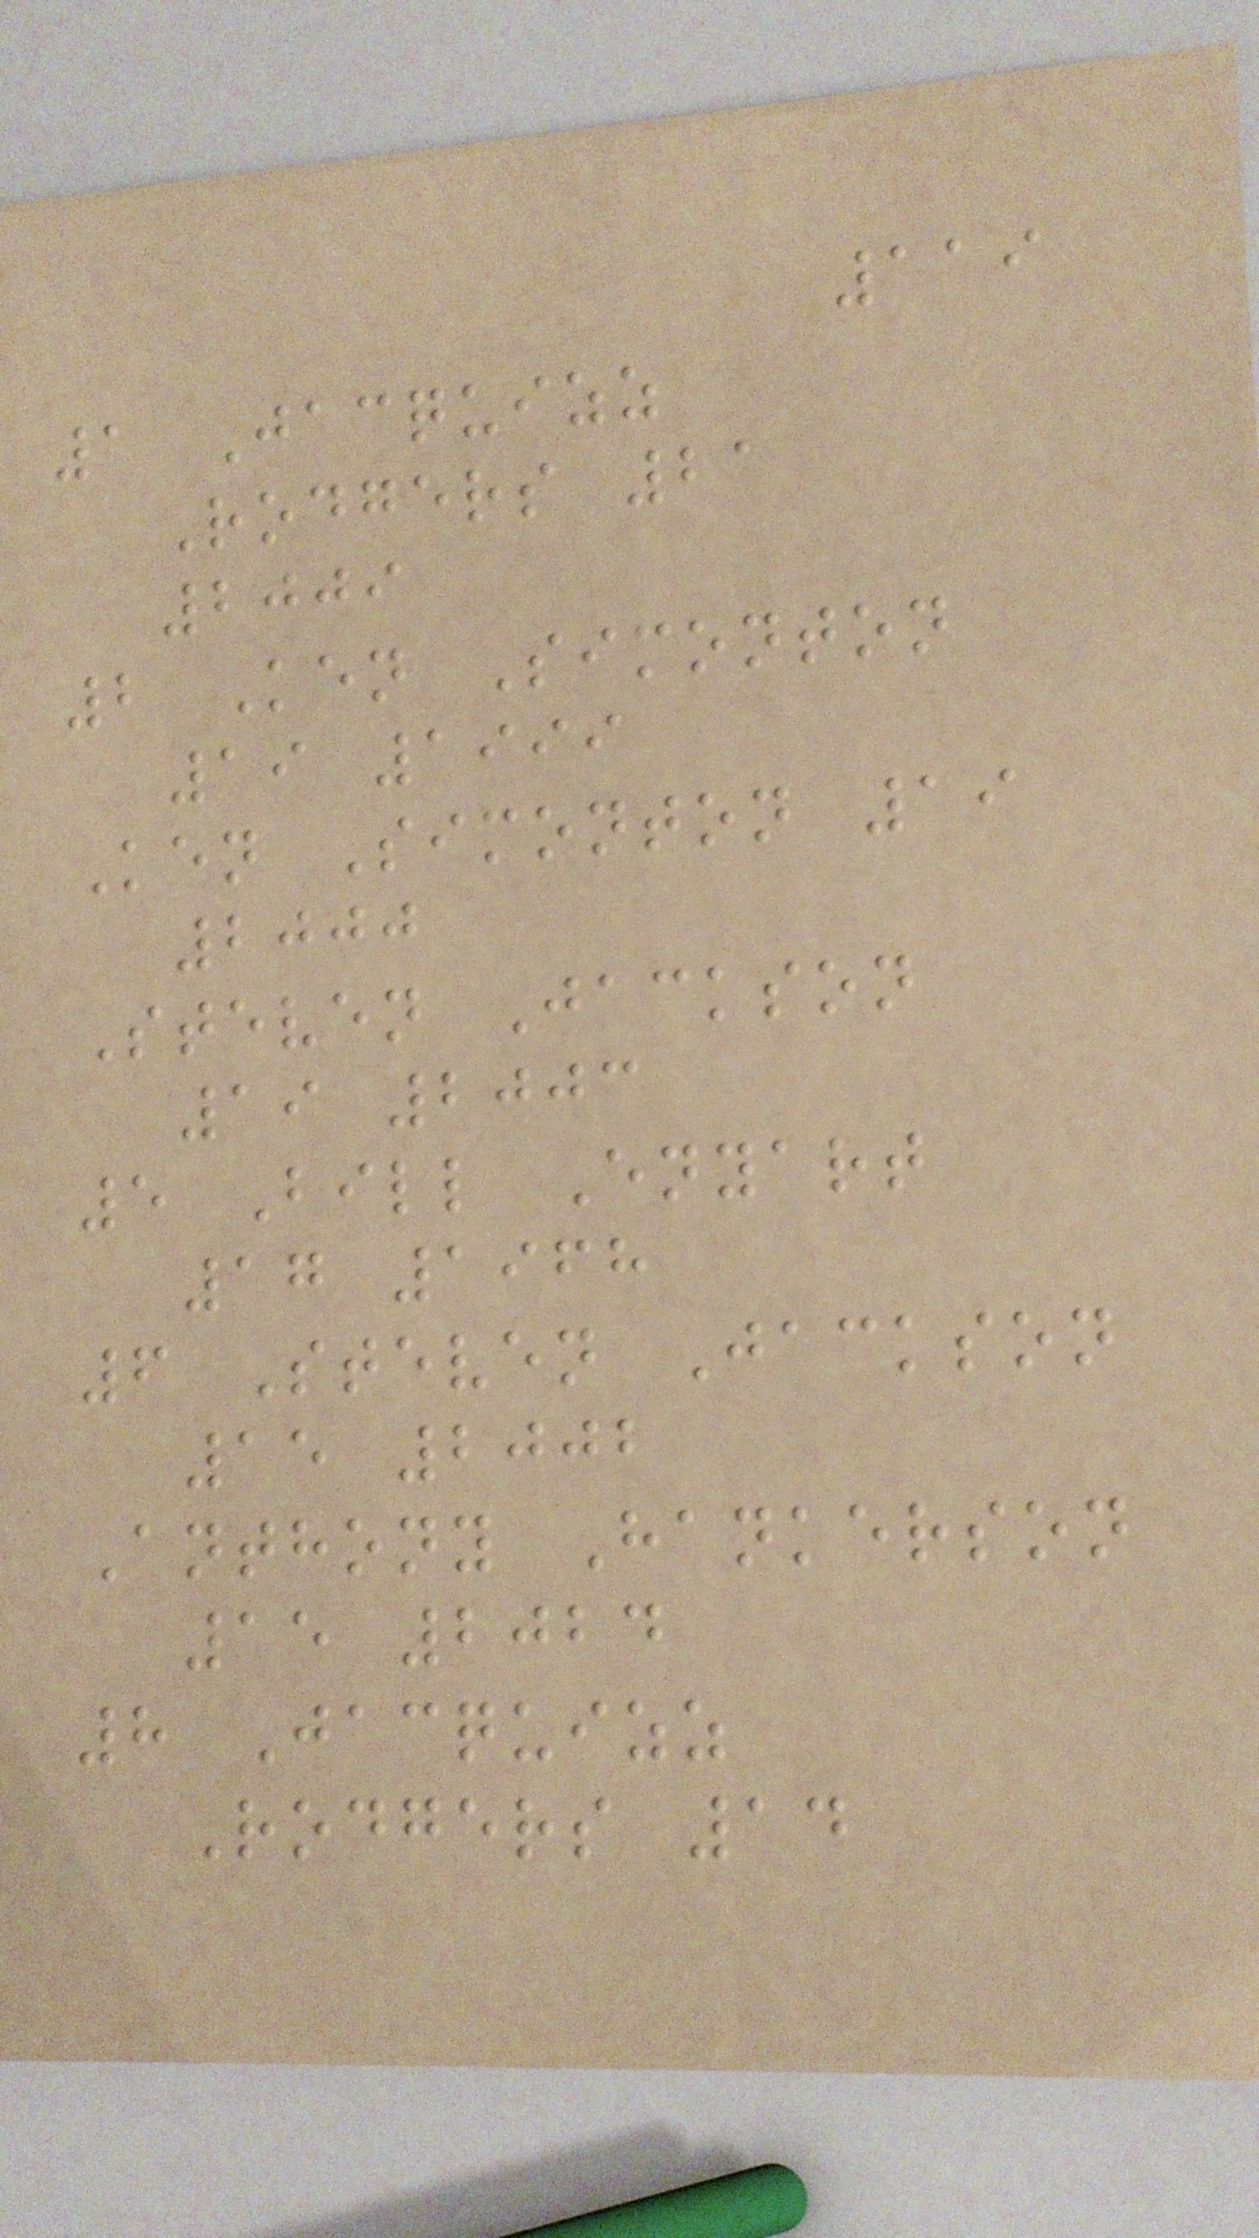119
1 Jacquizz
Rodgers 21
2009
2 Ken Simonton
19 1999
Ken Simonton 19
2000
Steven Jackson
19 2003
5 Bill Enyart
17 1968
6 Steven Jackson
15 2002
Anthony Hankerson
15 2024
8 Jacquizz
Rodgers 14
